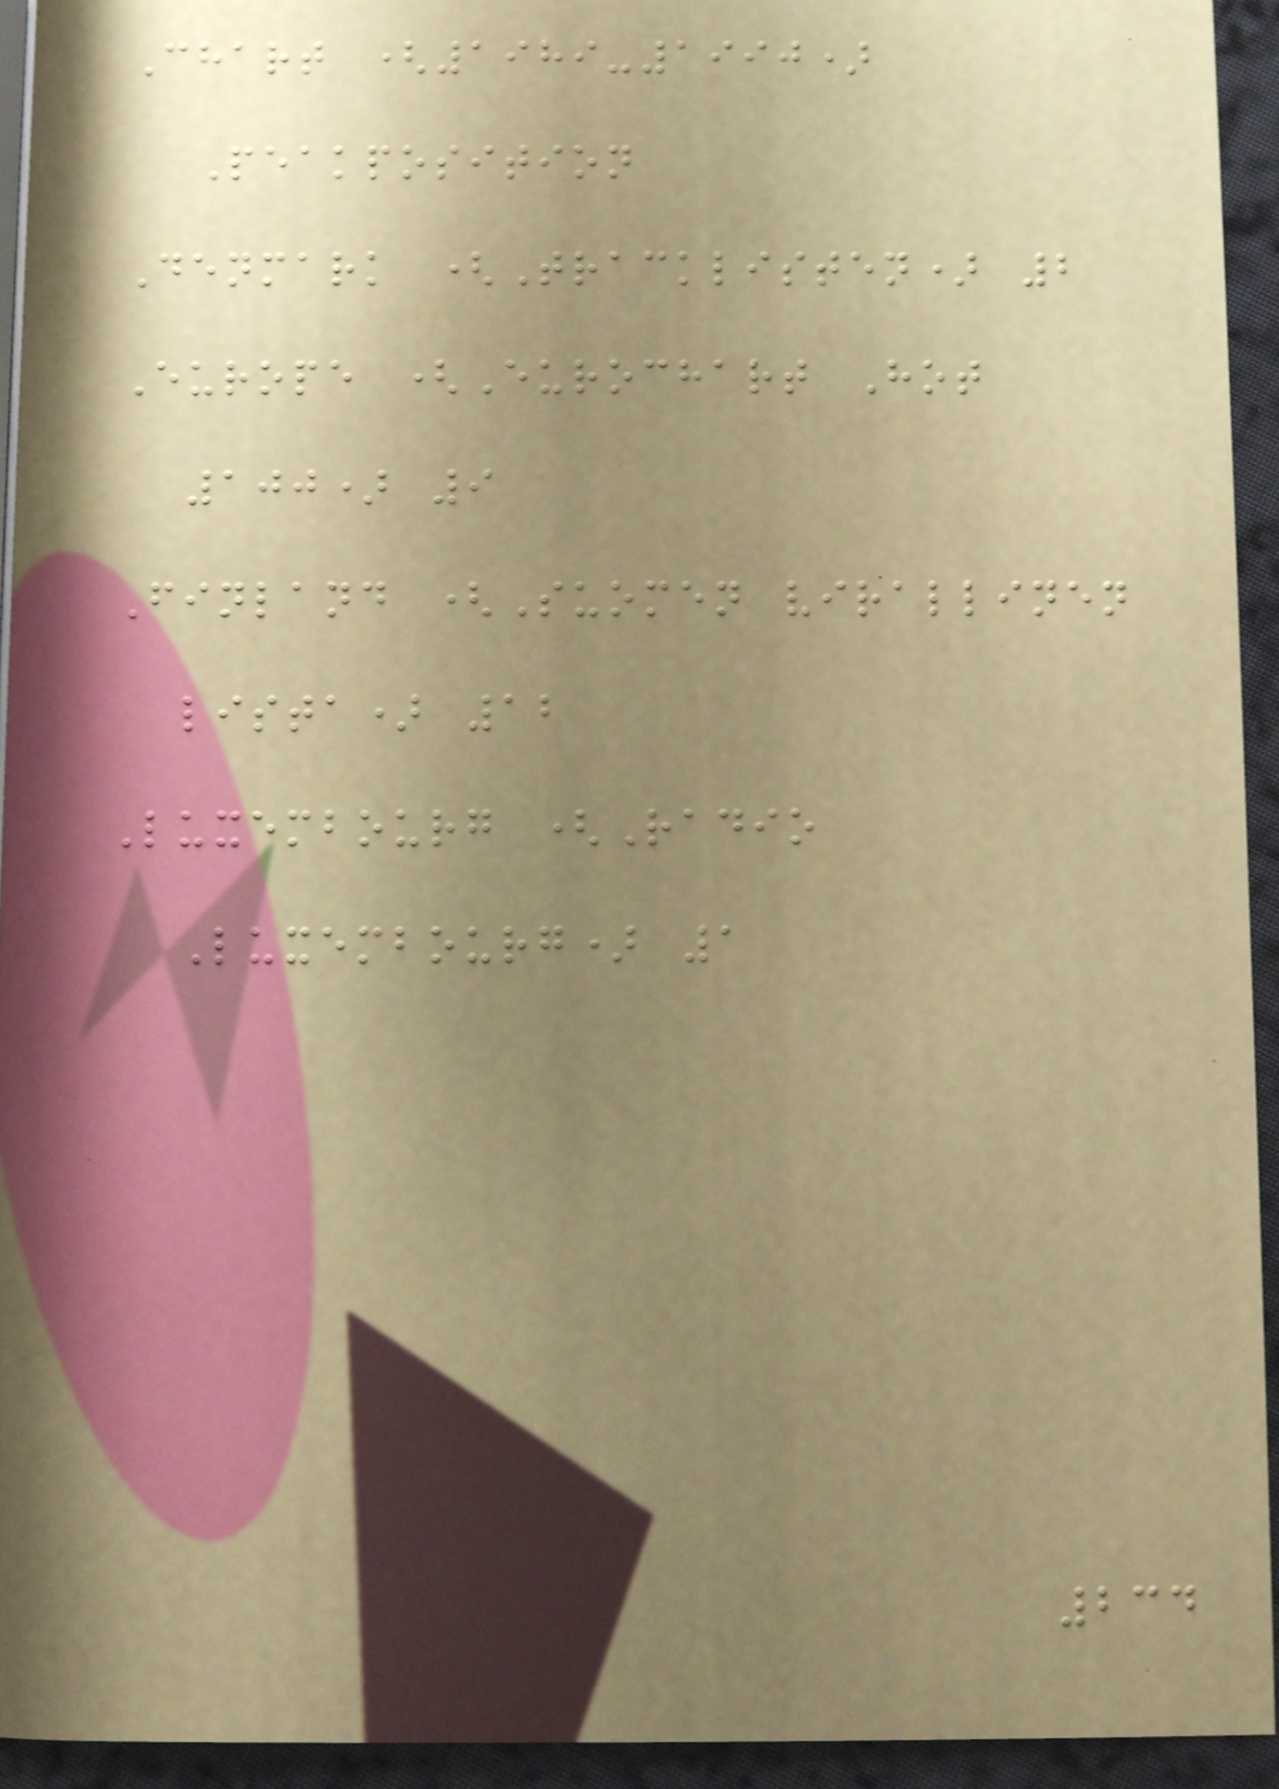Chart (1989-1990)
Peakposition
Denmark (Tracklisten) 2
Europe (Eurochart Hot
100) 9
Finland (Suomen virallinen
lista) 12
Luxembourg (Radio
Luxembourg) 1
234
